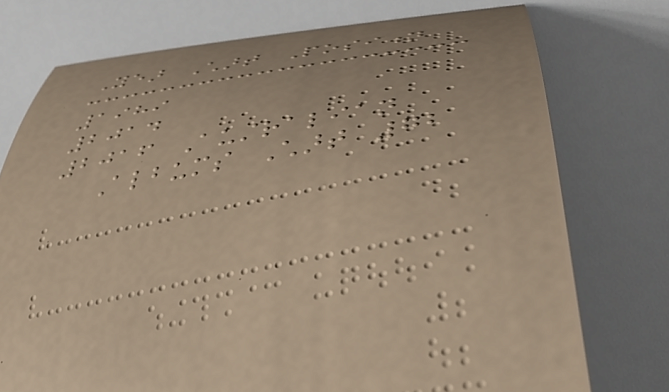Year Chart Position
1989
2014
2016 Australian
Albums Chart 72
